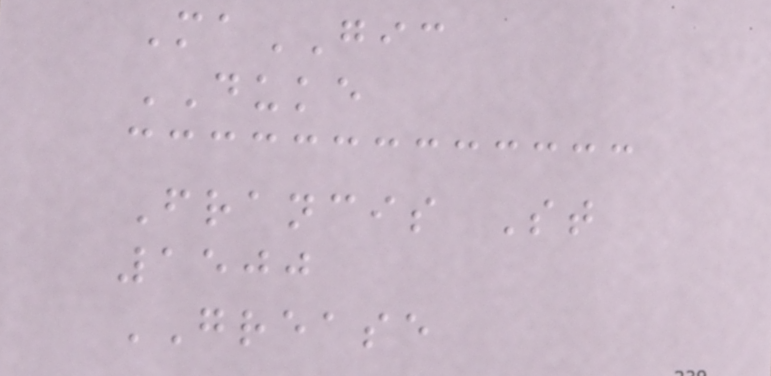MaGIC
DUKE
Francis St
1500
GREASE
